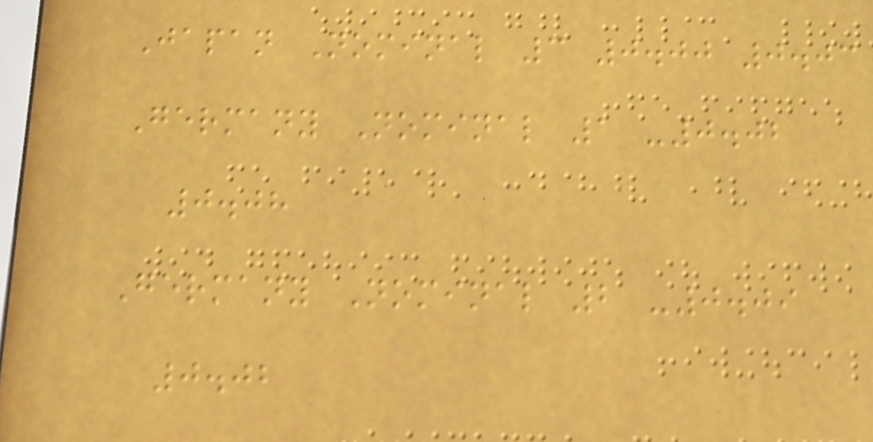Japan Nominal 3 0.00 0.03
Germany Nominal 1 -0.02
0.08
Germany Nominal 2 -0.09
0.02
